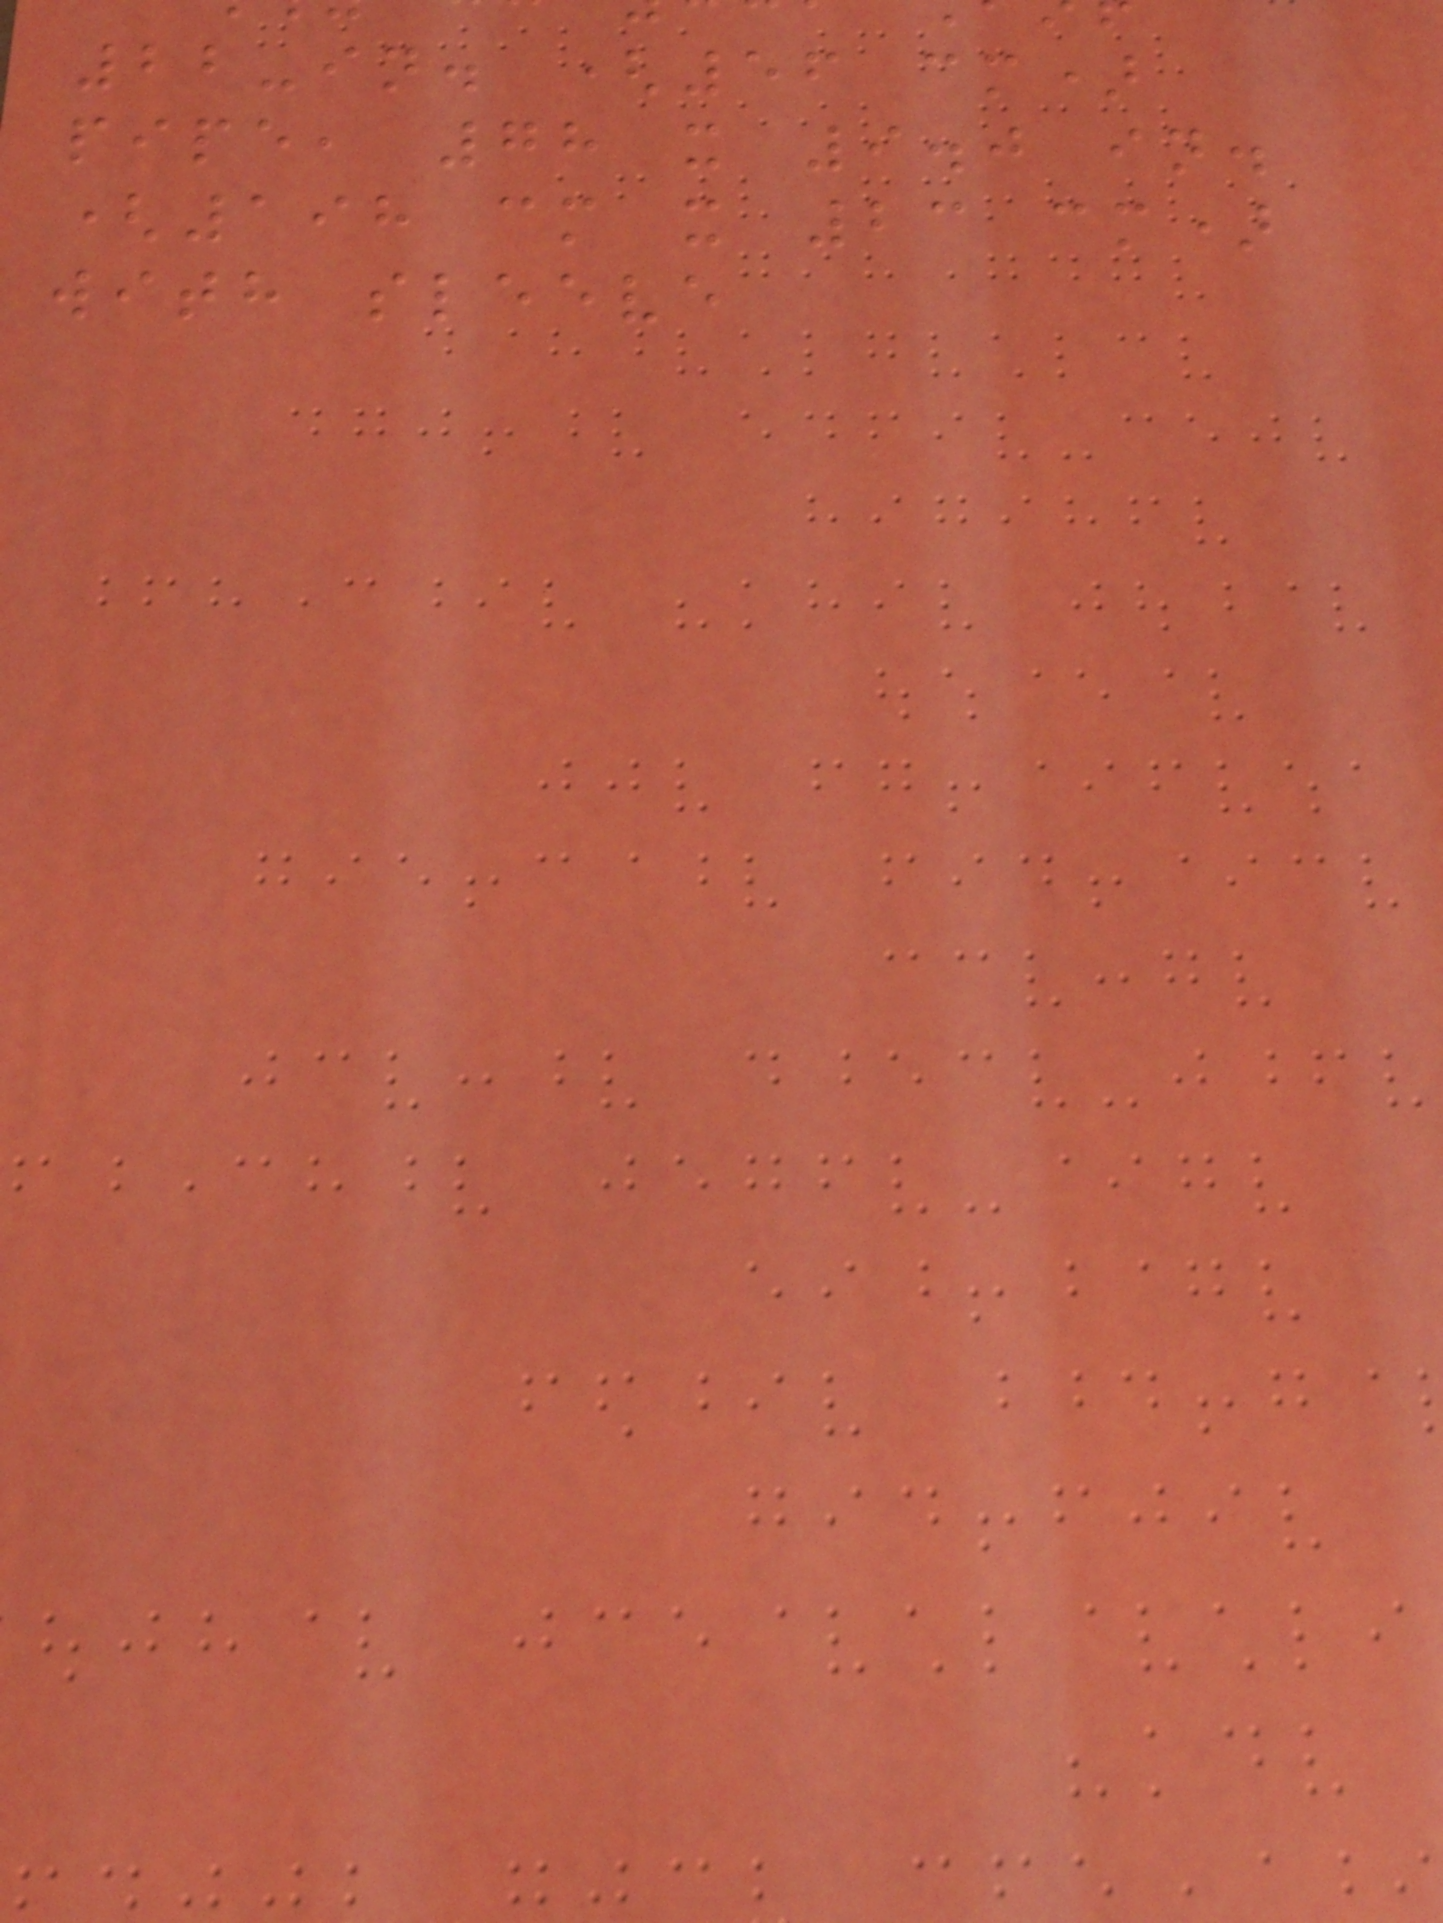22-in. (56 cm)
pipe, 78 x 9.0 in.
(198 cm x 23 cm)
with sleeve
